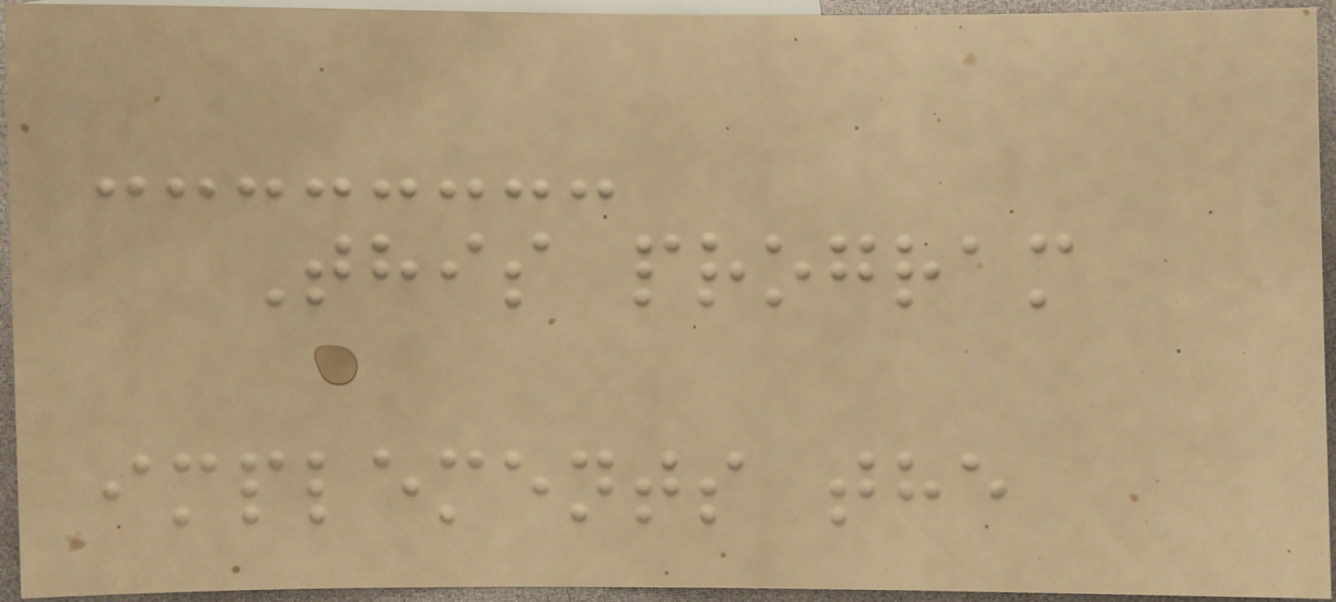This program
implements the
